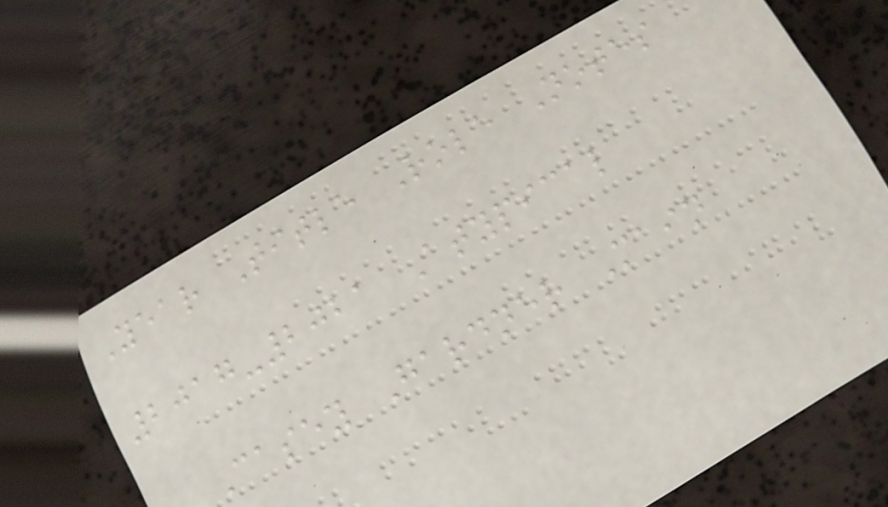Year Title Role Notes
2017-2021 Atypical
Casey Gardner Main
